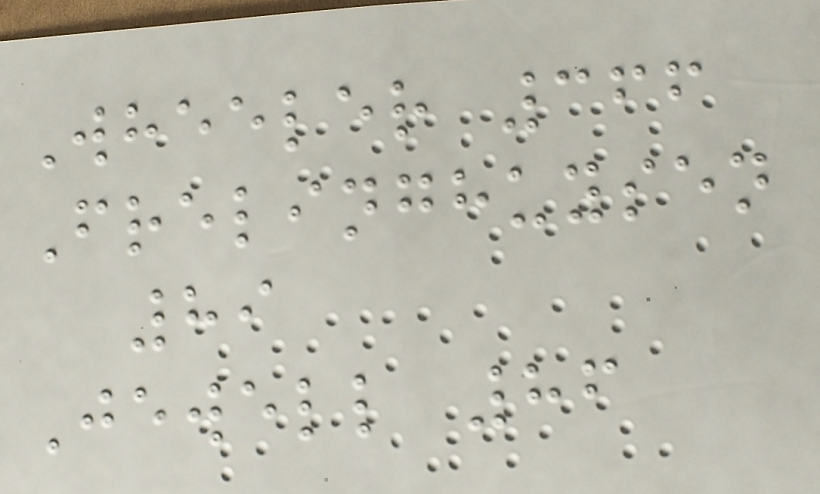Wheeler 366
Frelinghuysen
89
Jewell 86
